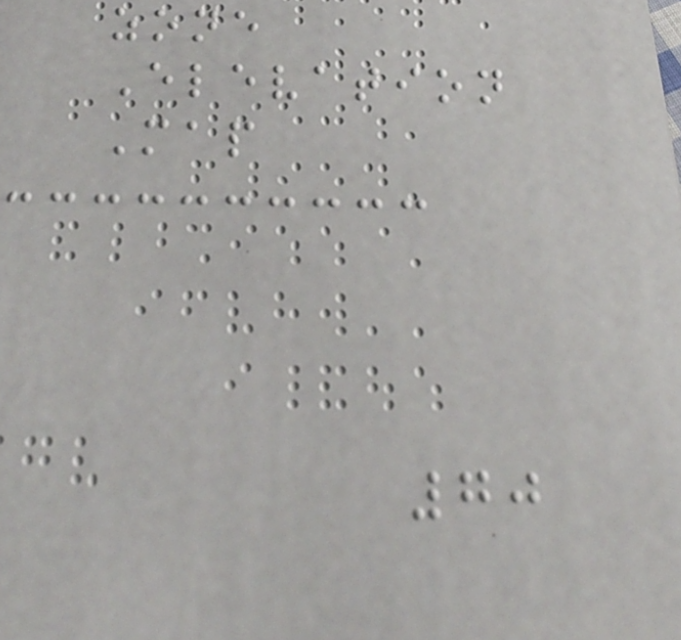zone
Elevation
Map
70
